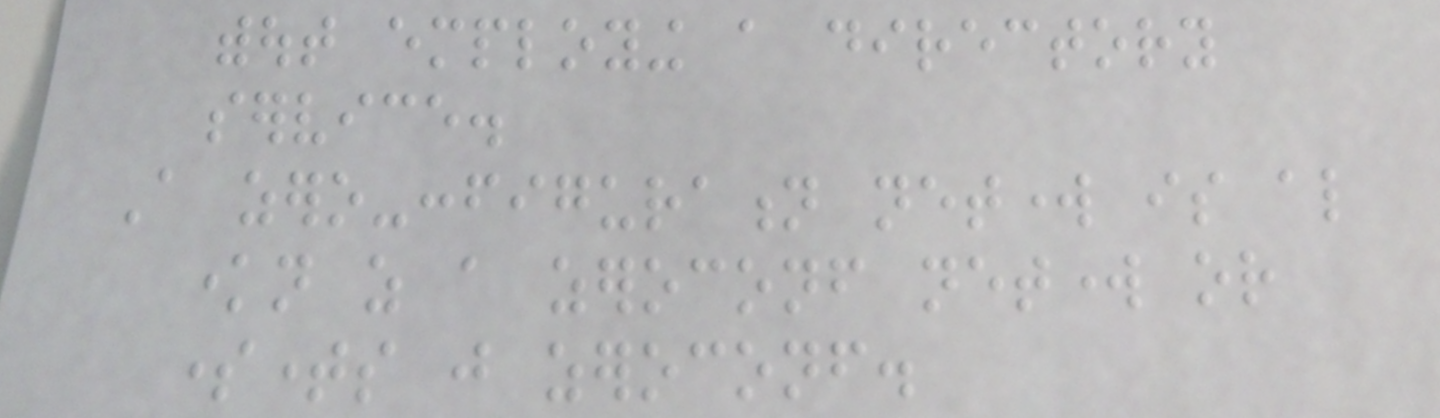without employing a directory
service.
A zero-configuration network is also
known as a zeroconf network or
sometimes just zeroconf.
